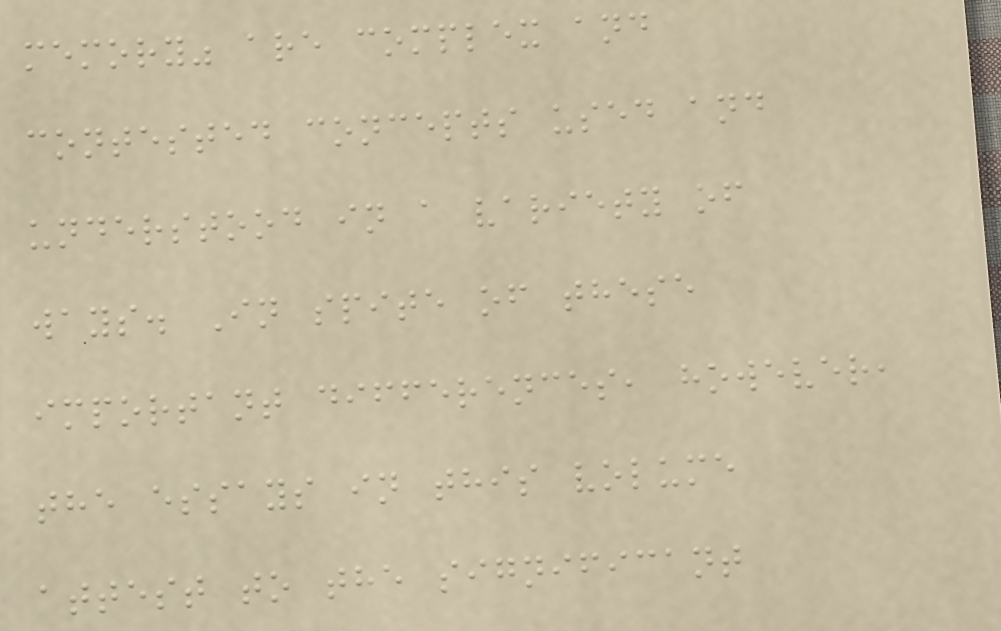memory" are complex and
contested concepts used and
understood in a variety of
ways. In spite of these
important differences, however,
the essays in this volume
attest to the significant
